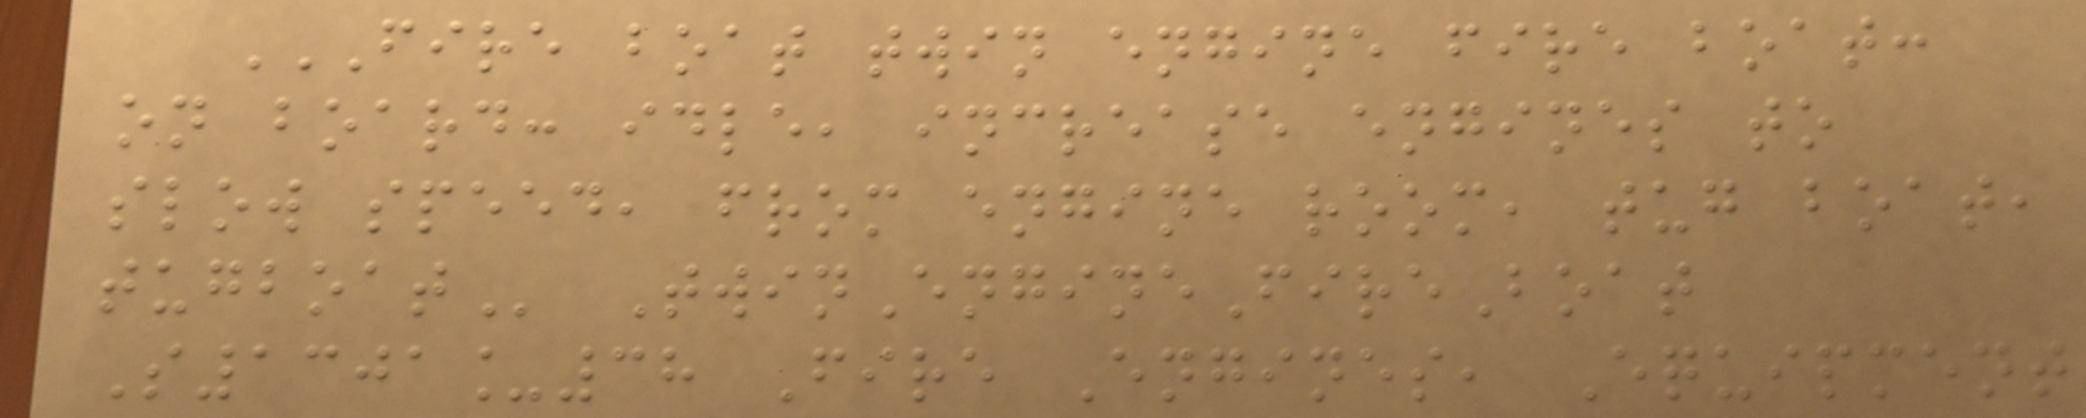FIRE BOAT TWIN ENGINE FIRE BOAT:
ON BOARD: IDLE, INCREASE ENGINES TO
SLOW SPEED, FROM ENGINE ROOM, TUG BOAT,
TUGBOAT TwinEngineFireBoat
S1301_38 Fire Engines, Equipment
